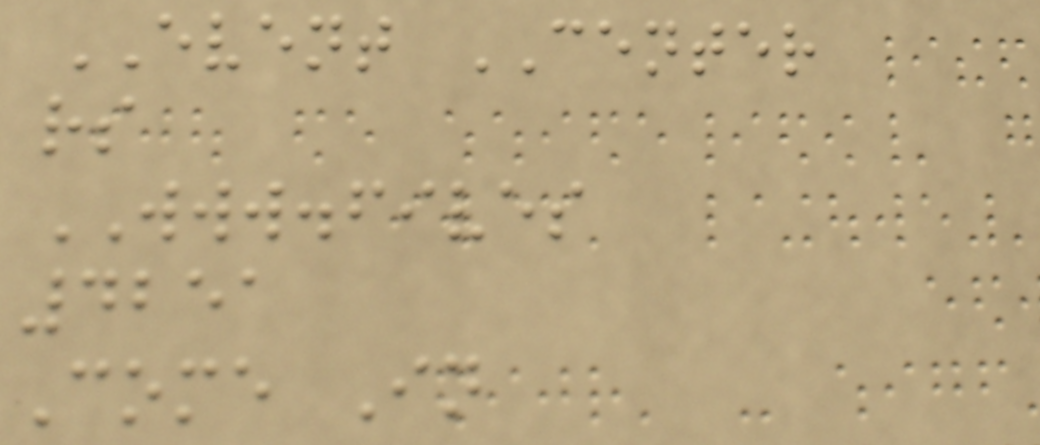EVENT CENTER
rs
WWW.fives
4251
Come In
